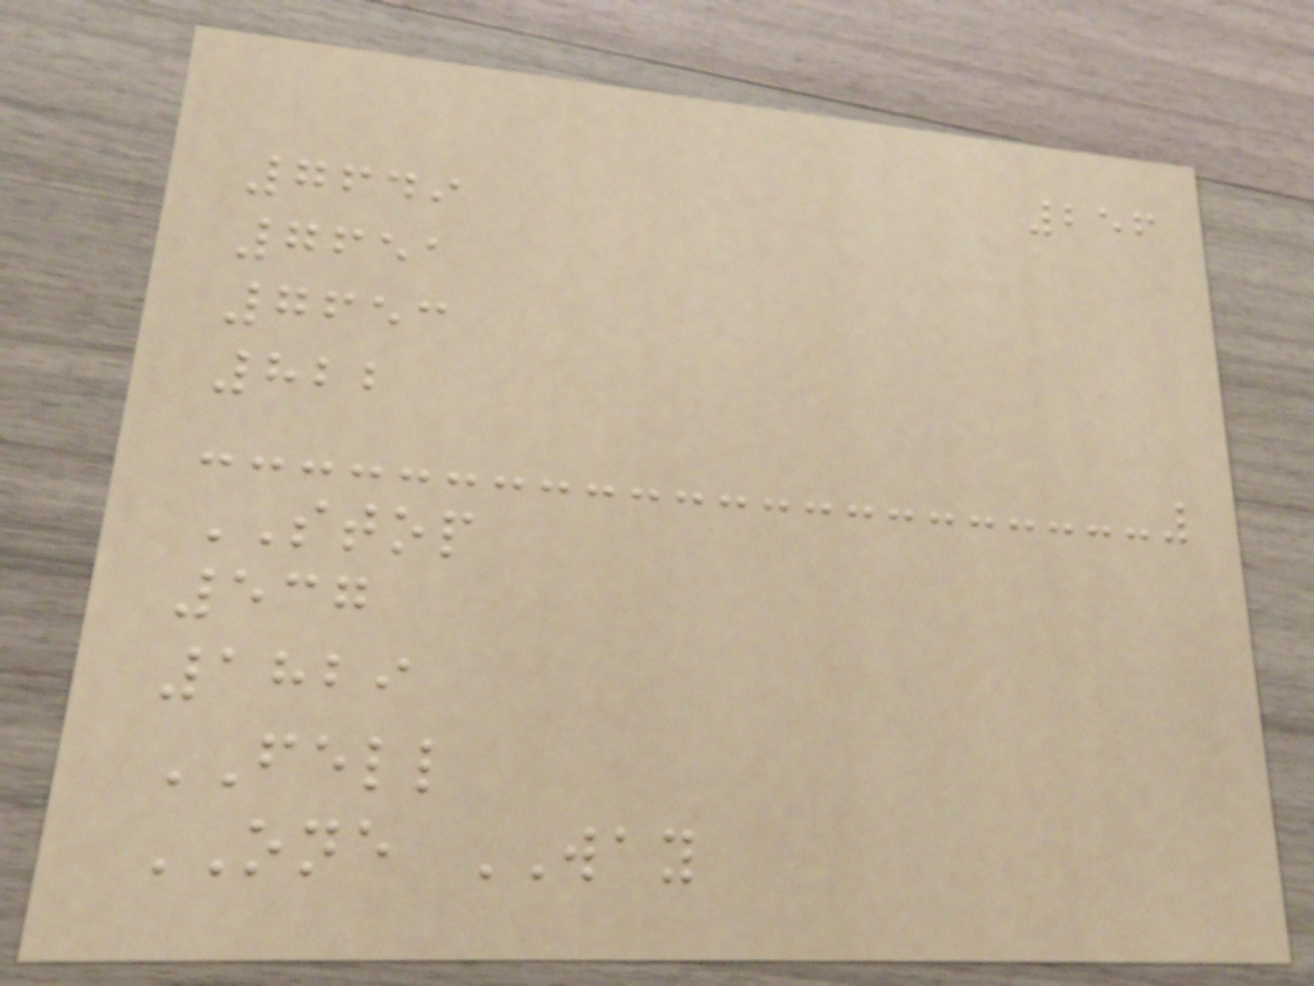256
7649
7651
7653
822
STOP
537
1829
FELL
ONE WAY
